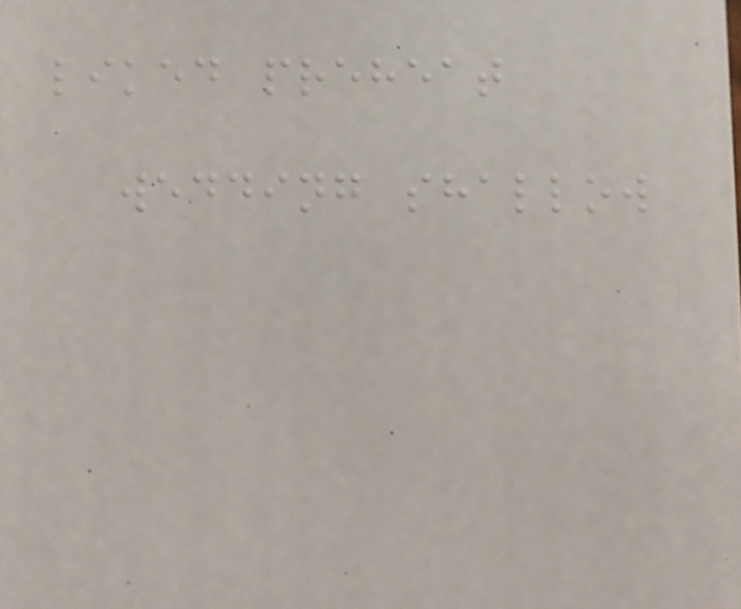liked preheat
wedding shallow
